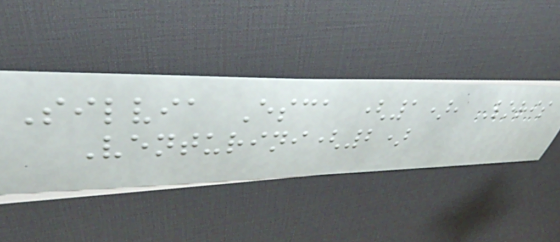Silvia Esca (1), Loris
Venturini(2)
